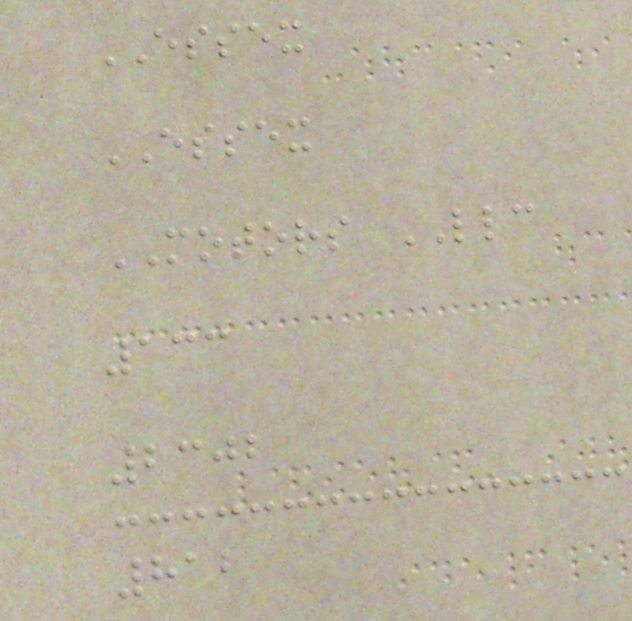ESSEX
ESSEX
MOTORS LLC
133
2302
812
